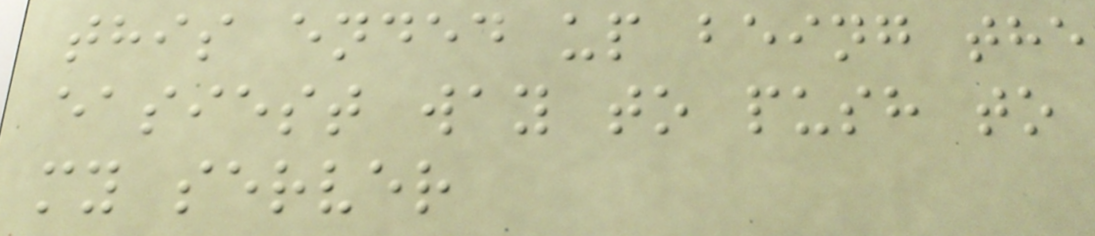this ended up being the
easiest way to push to
my server
